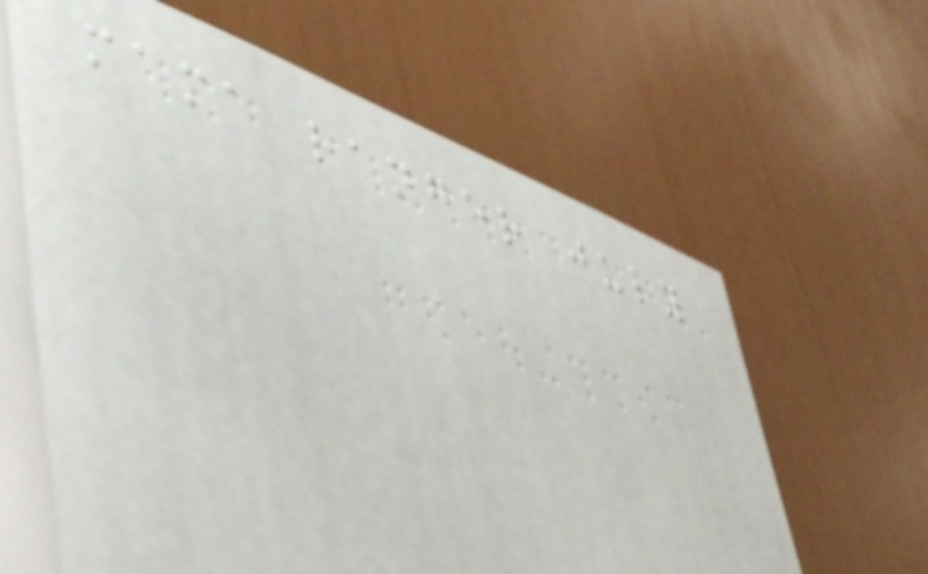mama ranger july
